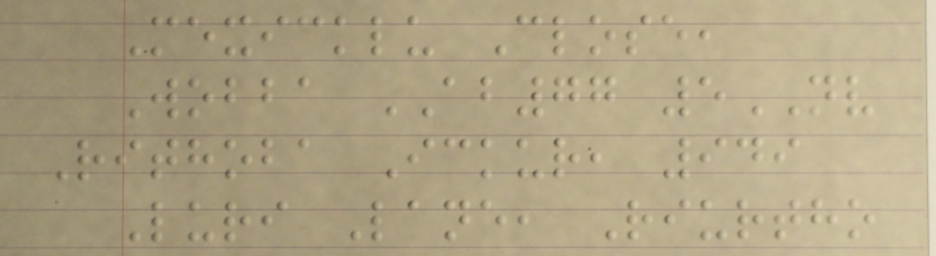Mexicklu Close,
Wobba AB77 5NV
Rithoba Ickur, 949
Luri Lane, Riurtho
